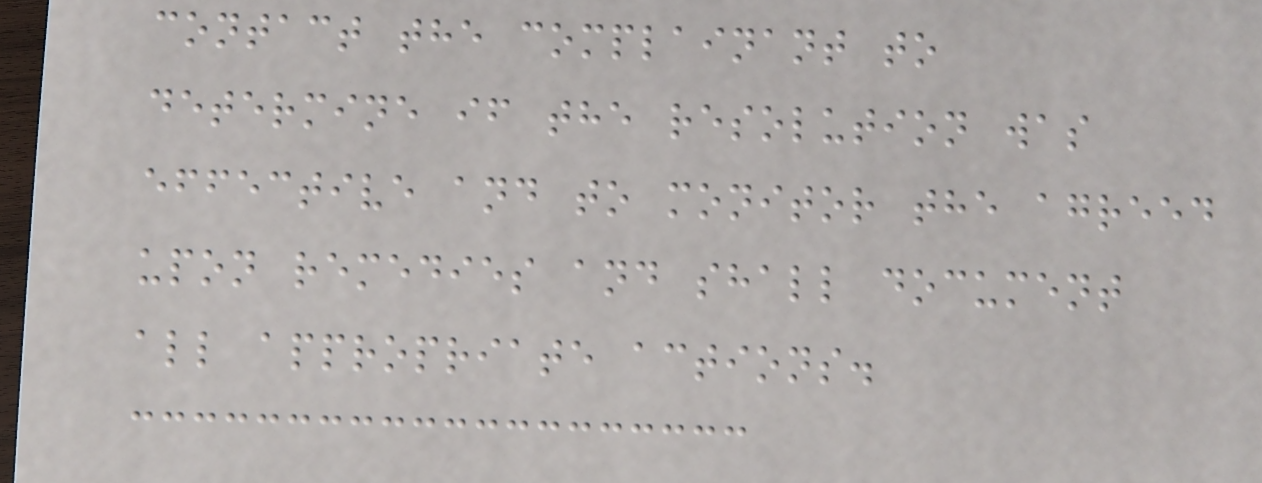contact the complainant to
determine if the resolution was
effective and to monitor the agreed
upon remedies and shall document
all appropriate actions.
